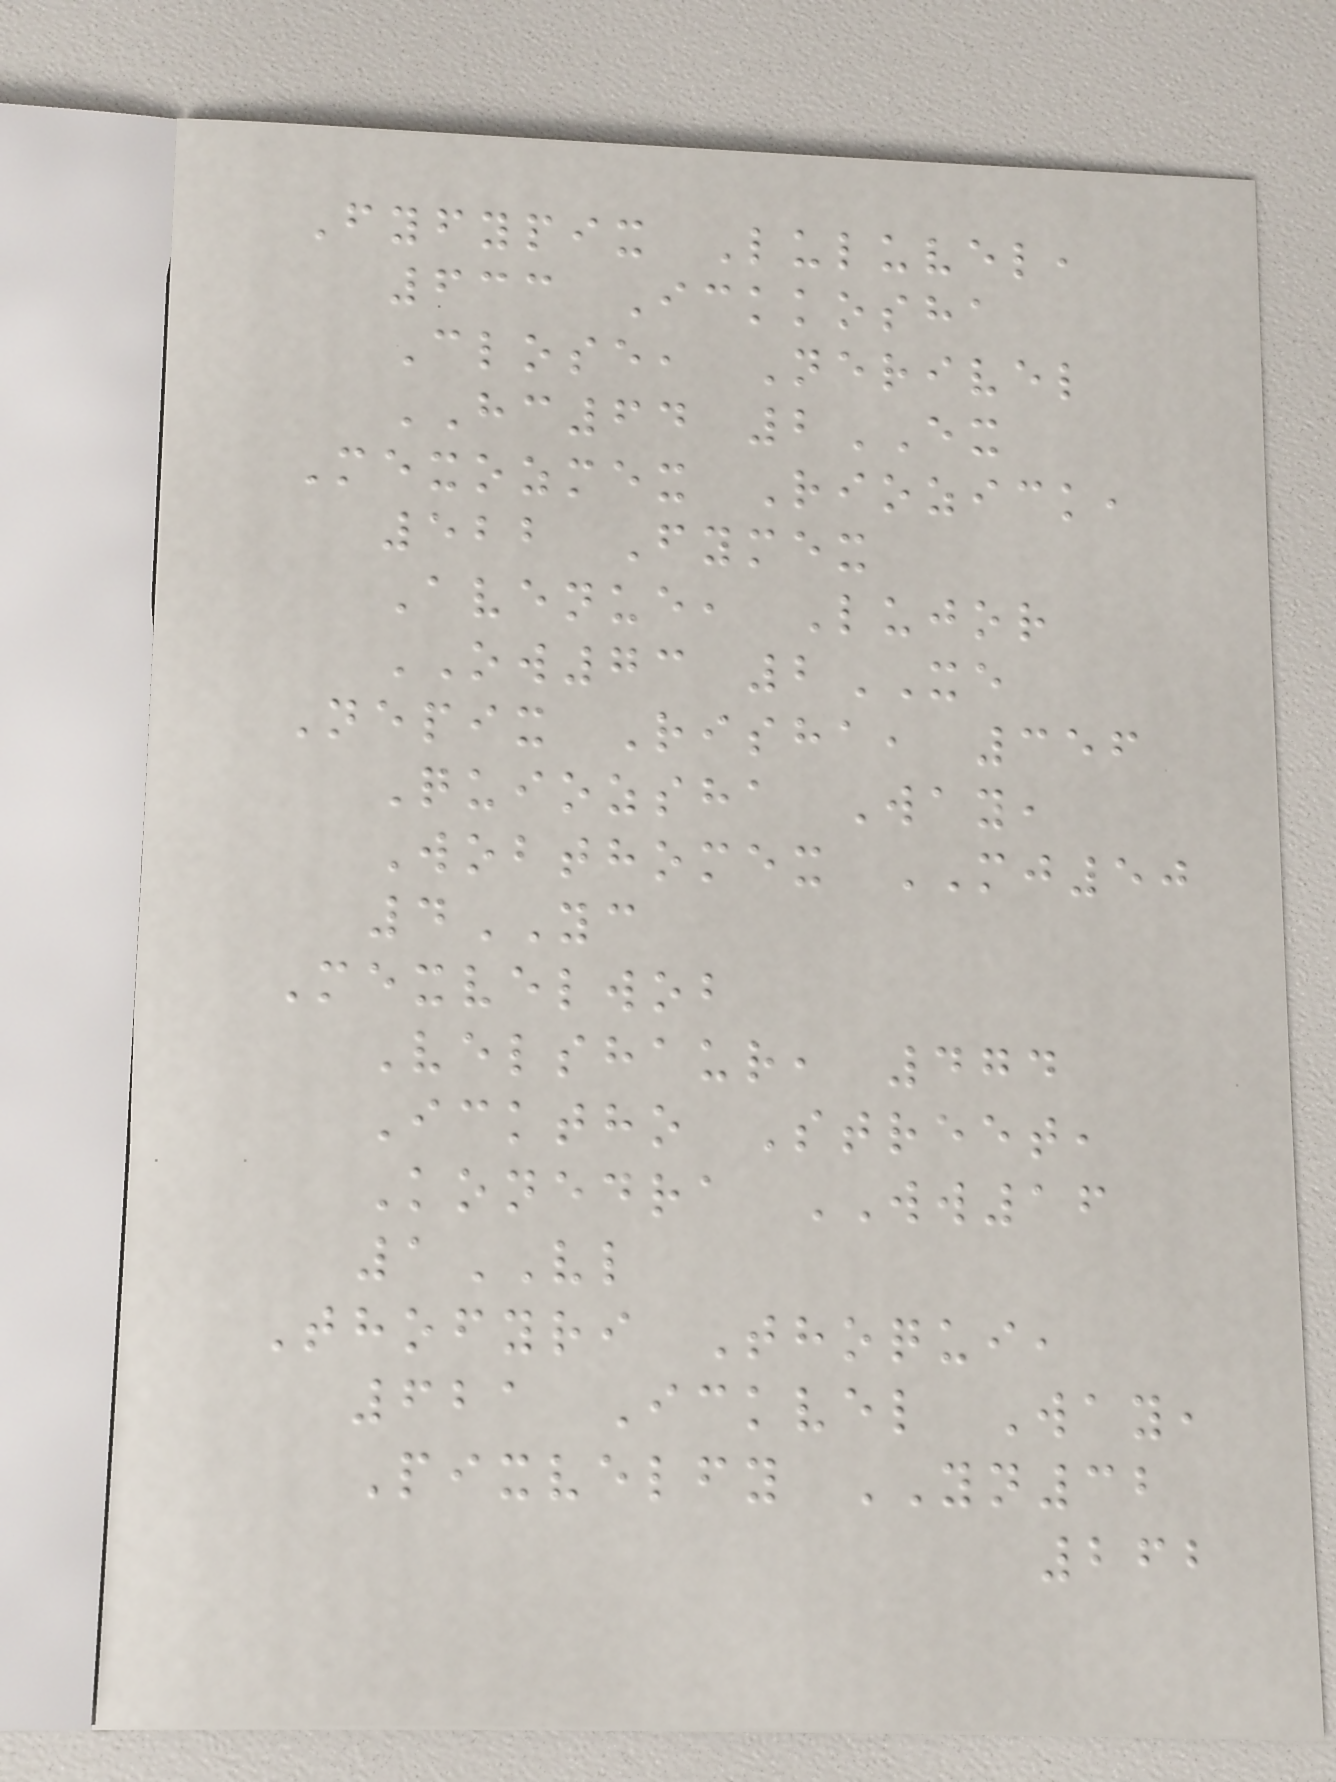Fyfypix Luluvel,
633 Ickkosha
Close, Nerivel
HC64 2EX
Mexozmex Riozick,
522 Fymex
Avenue, Lujor
OW73 2XE
Nepix Risha, 356
Quiozsha Way,
Wobthomex MJ50
4YC
Mexvelwob
Velshaur, 474
Icktho Street,
Konedra WW16
1VL
Thofyri Thoqui,
621 Ickvel Way,
Pixvelfy YN32
262
